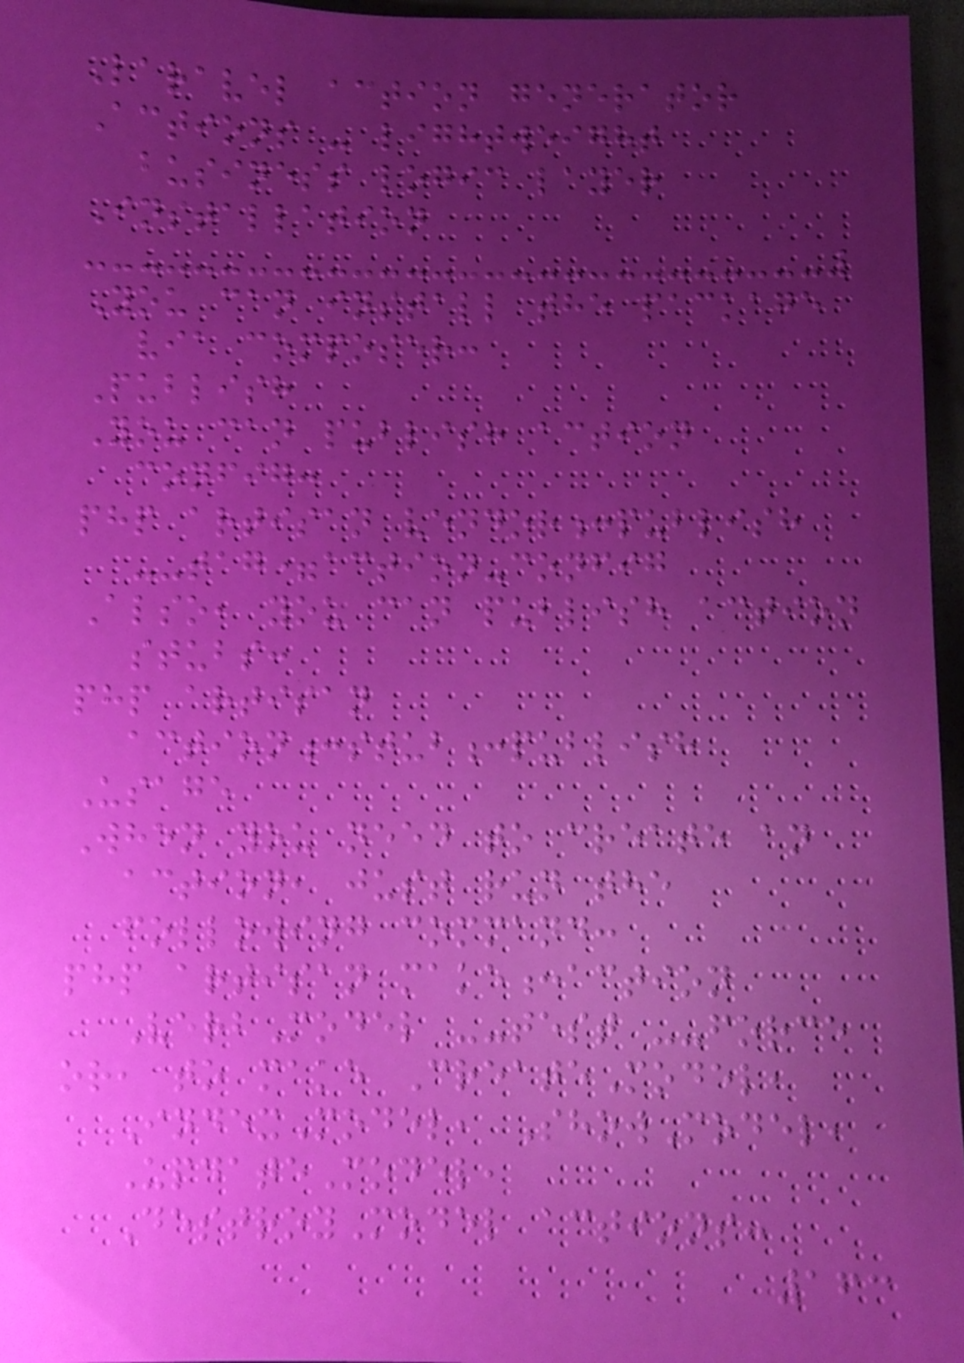Laravel action generator
Actions - lightweight
business logic layer
Installation
You can install the package
via composer:
Publish
You can publish action
config:
php artisan vendor:publish
--tag=action-config
Also, you can publish action
stubs:
php artisan
action:stub:publish
Usage
When you need to create an
action, just run the
following command:
php artisan make:action
VerbModel --test --force
or, to make CreateModel,
IndexModel, ShowModel,
UpdateModel,
DestroyModel actions:
163
